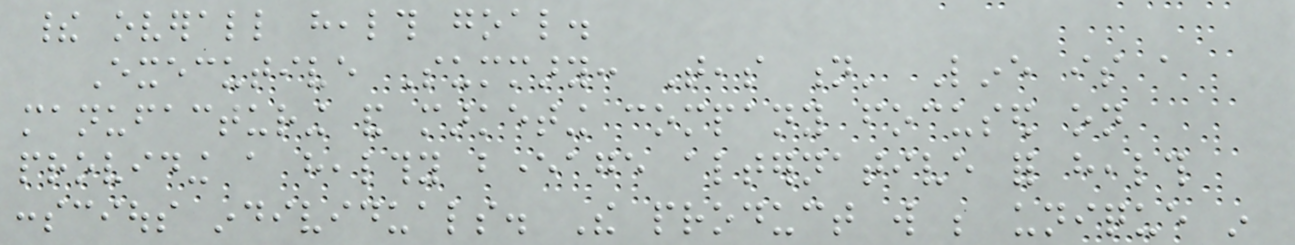their overall health goal.
Executive Summary: Teas n' Line is a
manufacturing and marketing company focused on
providing a healthy beverage alternative for health
conscious individuals. The product will be unique in
